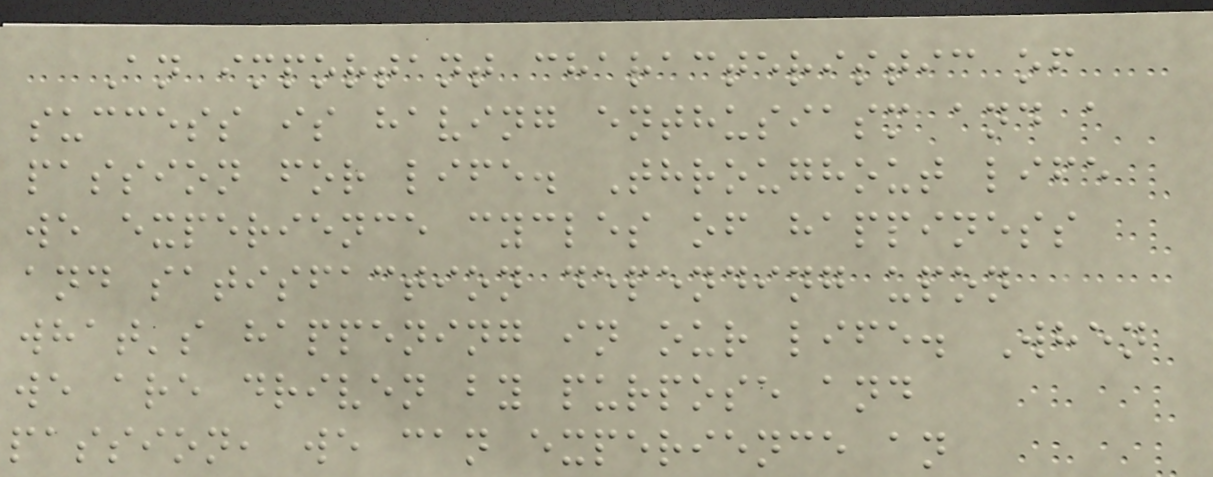An important characteristic of
success is having enthusiasm and a
passion for life. Throughout life
we experience cycles of happiness
and satisfaction depending upon
what's happening in our life. When
we are driven by purpose and
passion, we can experience an
